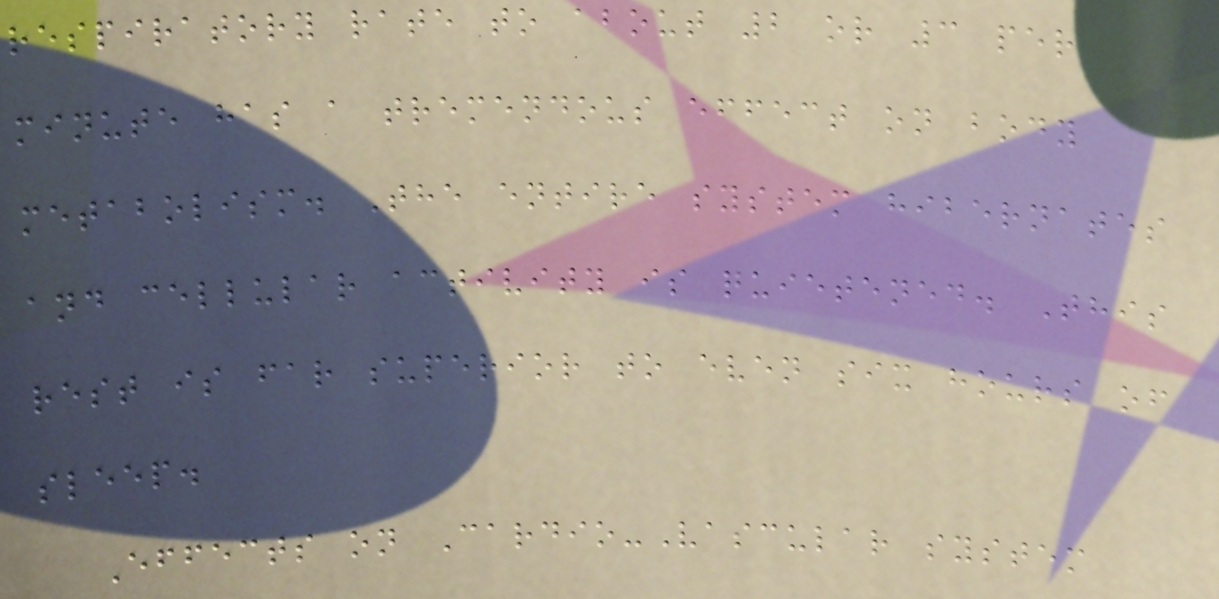respiratory rate to about 2 or 3 per
minute has a tremendous effect on body
metabolism. The entire system hibernates
and cellular activity is quietened. This
rest is far superior to even six hours of
sleep.
Effects on Cardio-Vascular system
